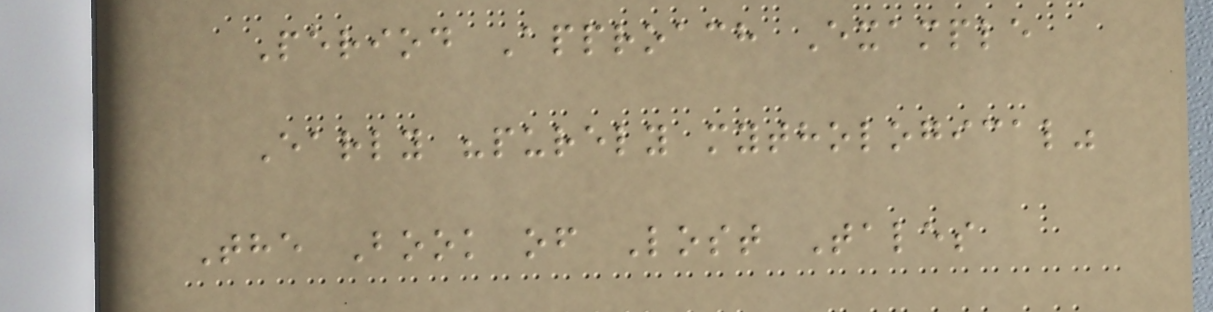Period Approach Example
Early "purely mythological"
The Book of Lost Tales
